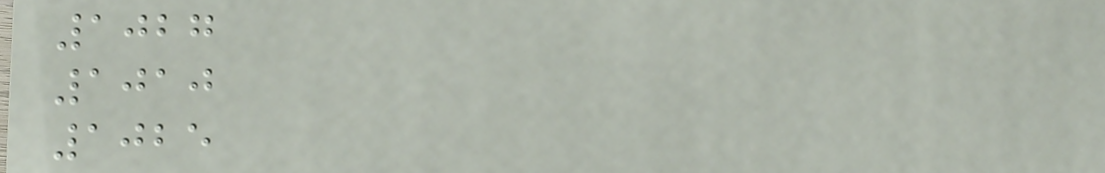1027
1010
1025
